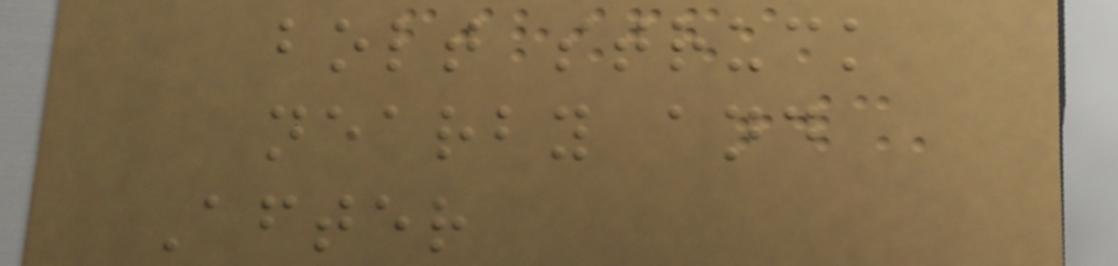bolt struck
nearby and
After
